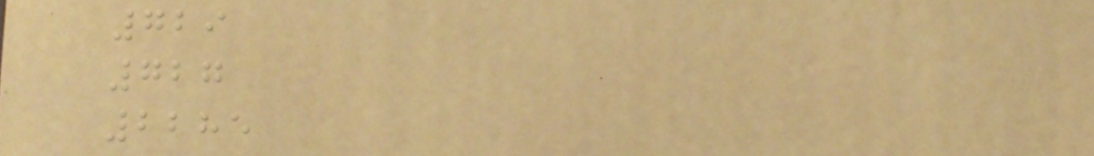729
727
2285
